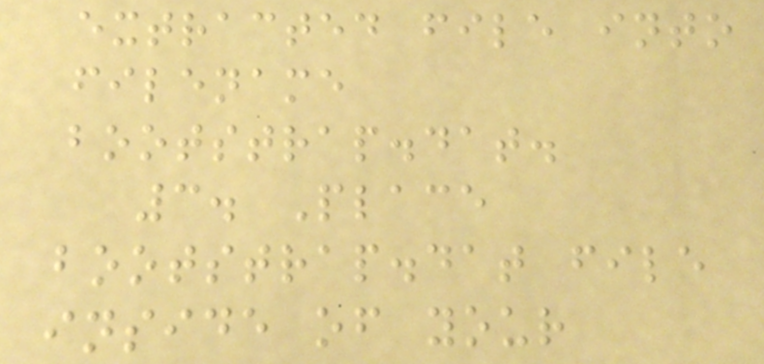extracted file into
filename
bootstrap.dat.
3. Place
bootstrap.dat file
inside of your
